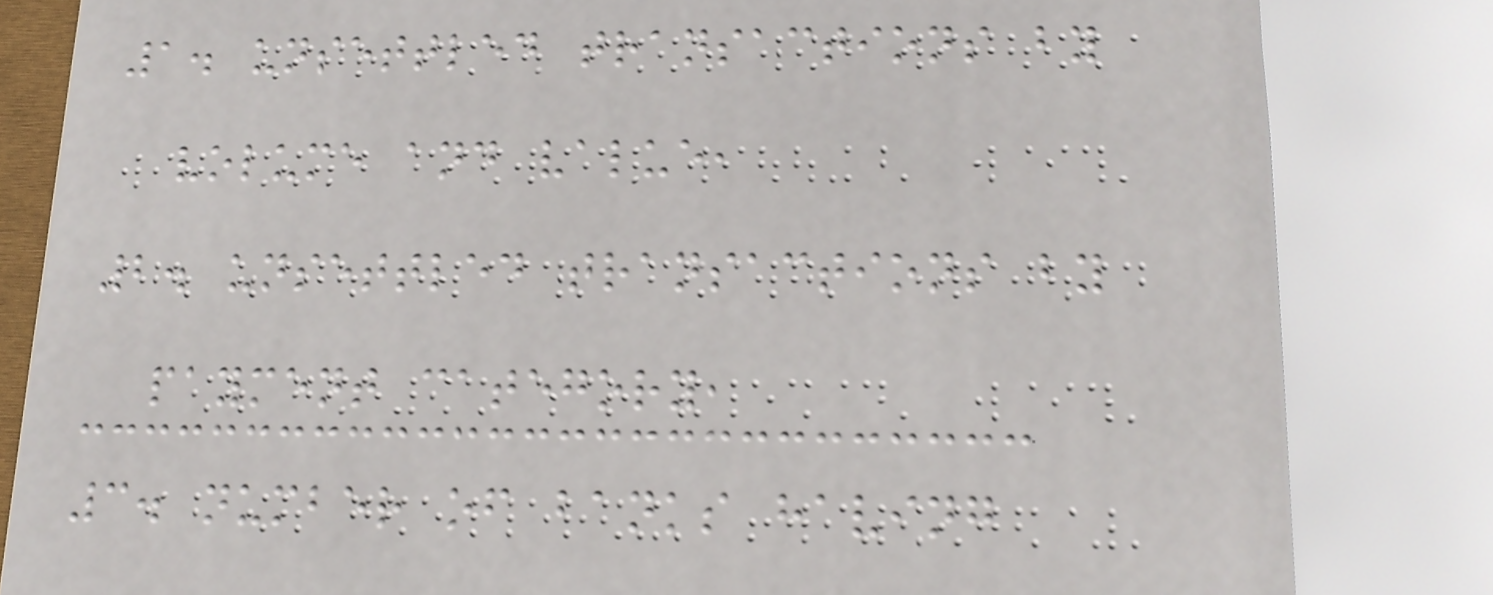1. unsettled transactions by
volume and value,
2. unsettled transactions by
payment category,
3. number of banks having
